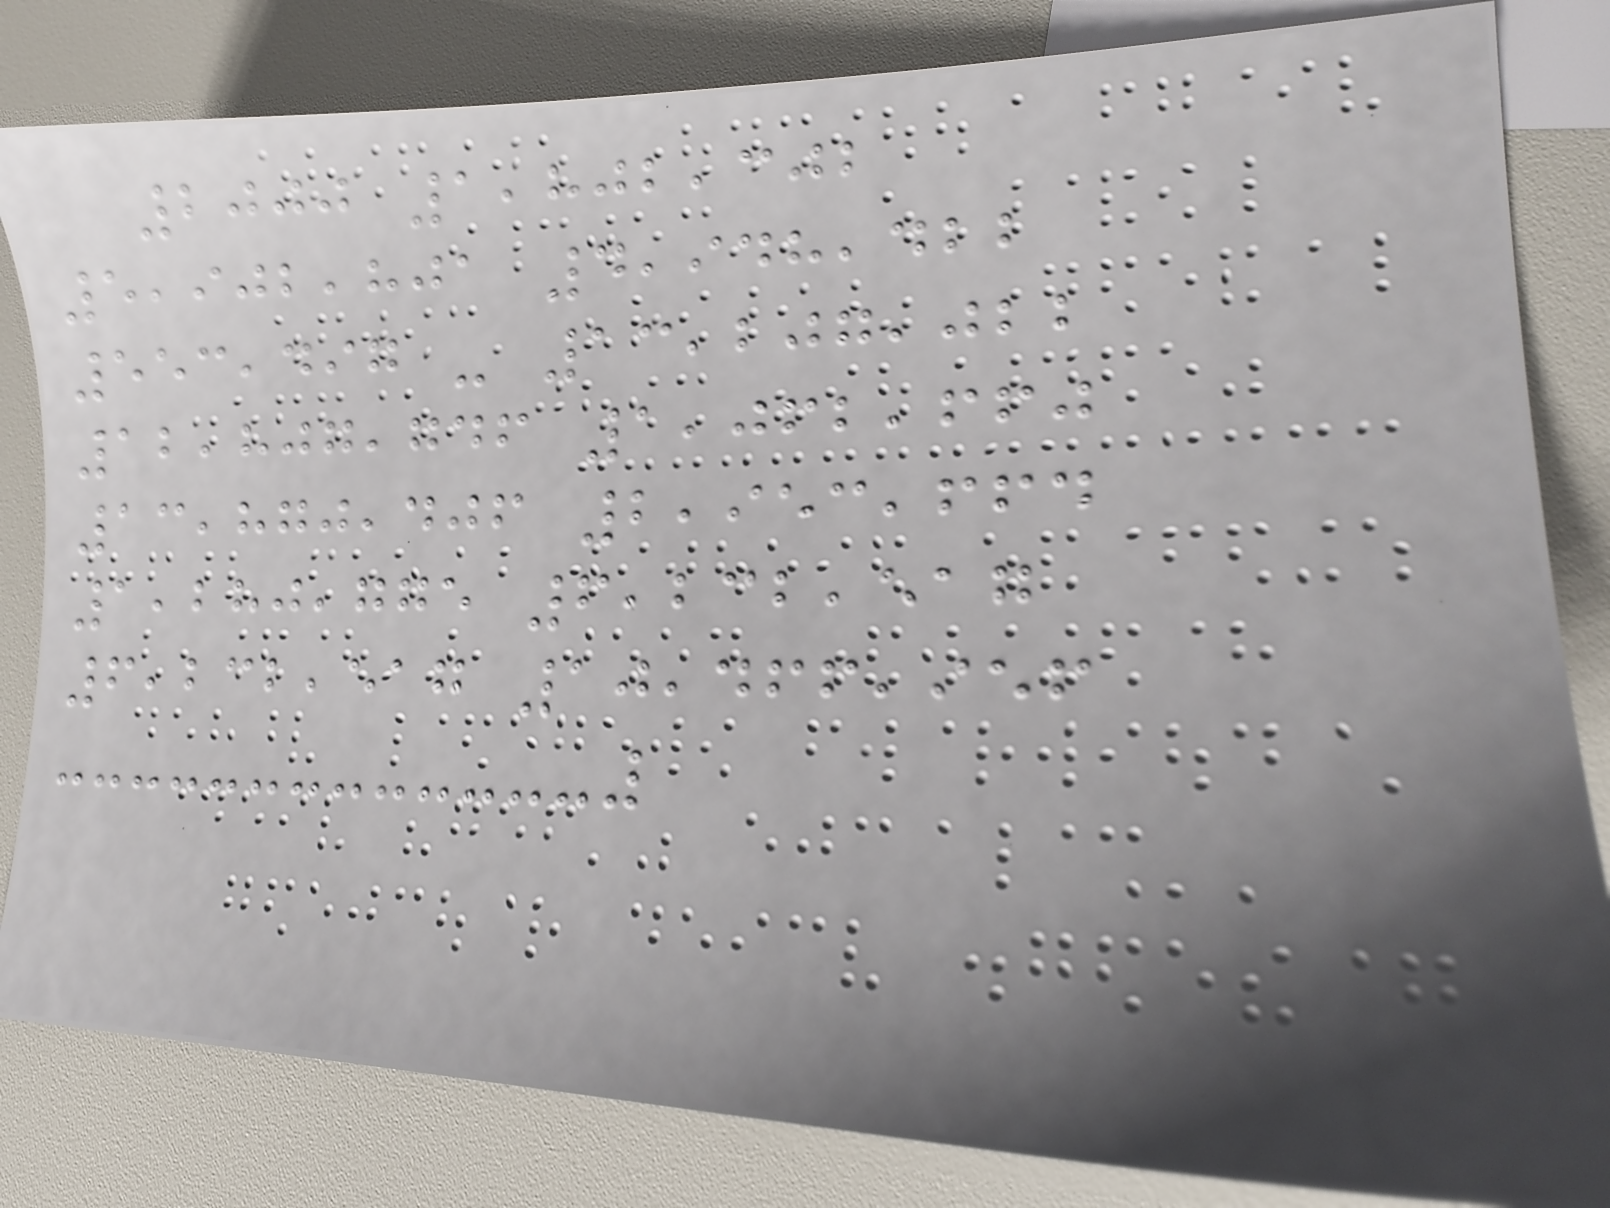2000 1,802,302
5,902,801 4,948,422
553,497 - 13,207,022
12,807,746 1,062,660
13,870,406 2,953,664
1,280,775 6,232,517
6,232,517 10,466,956
